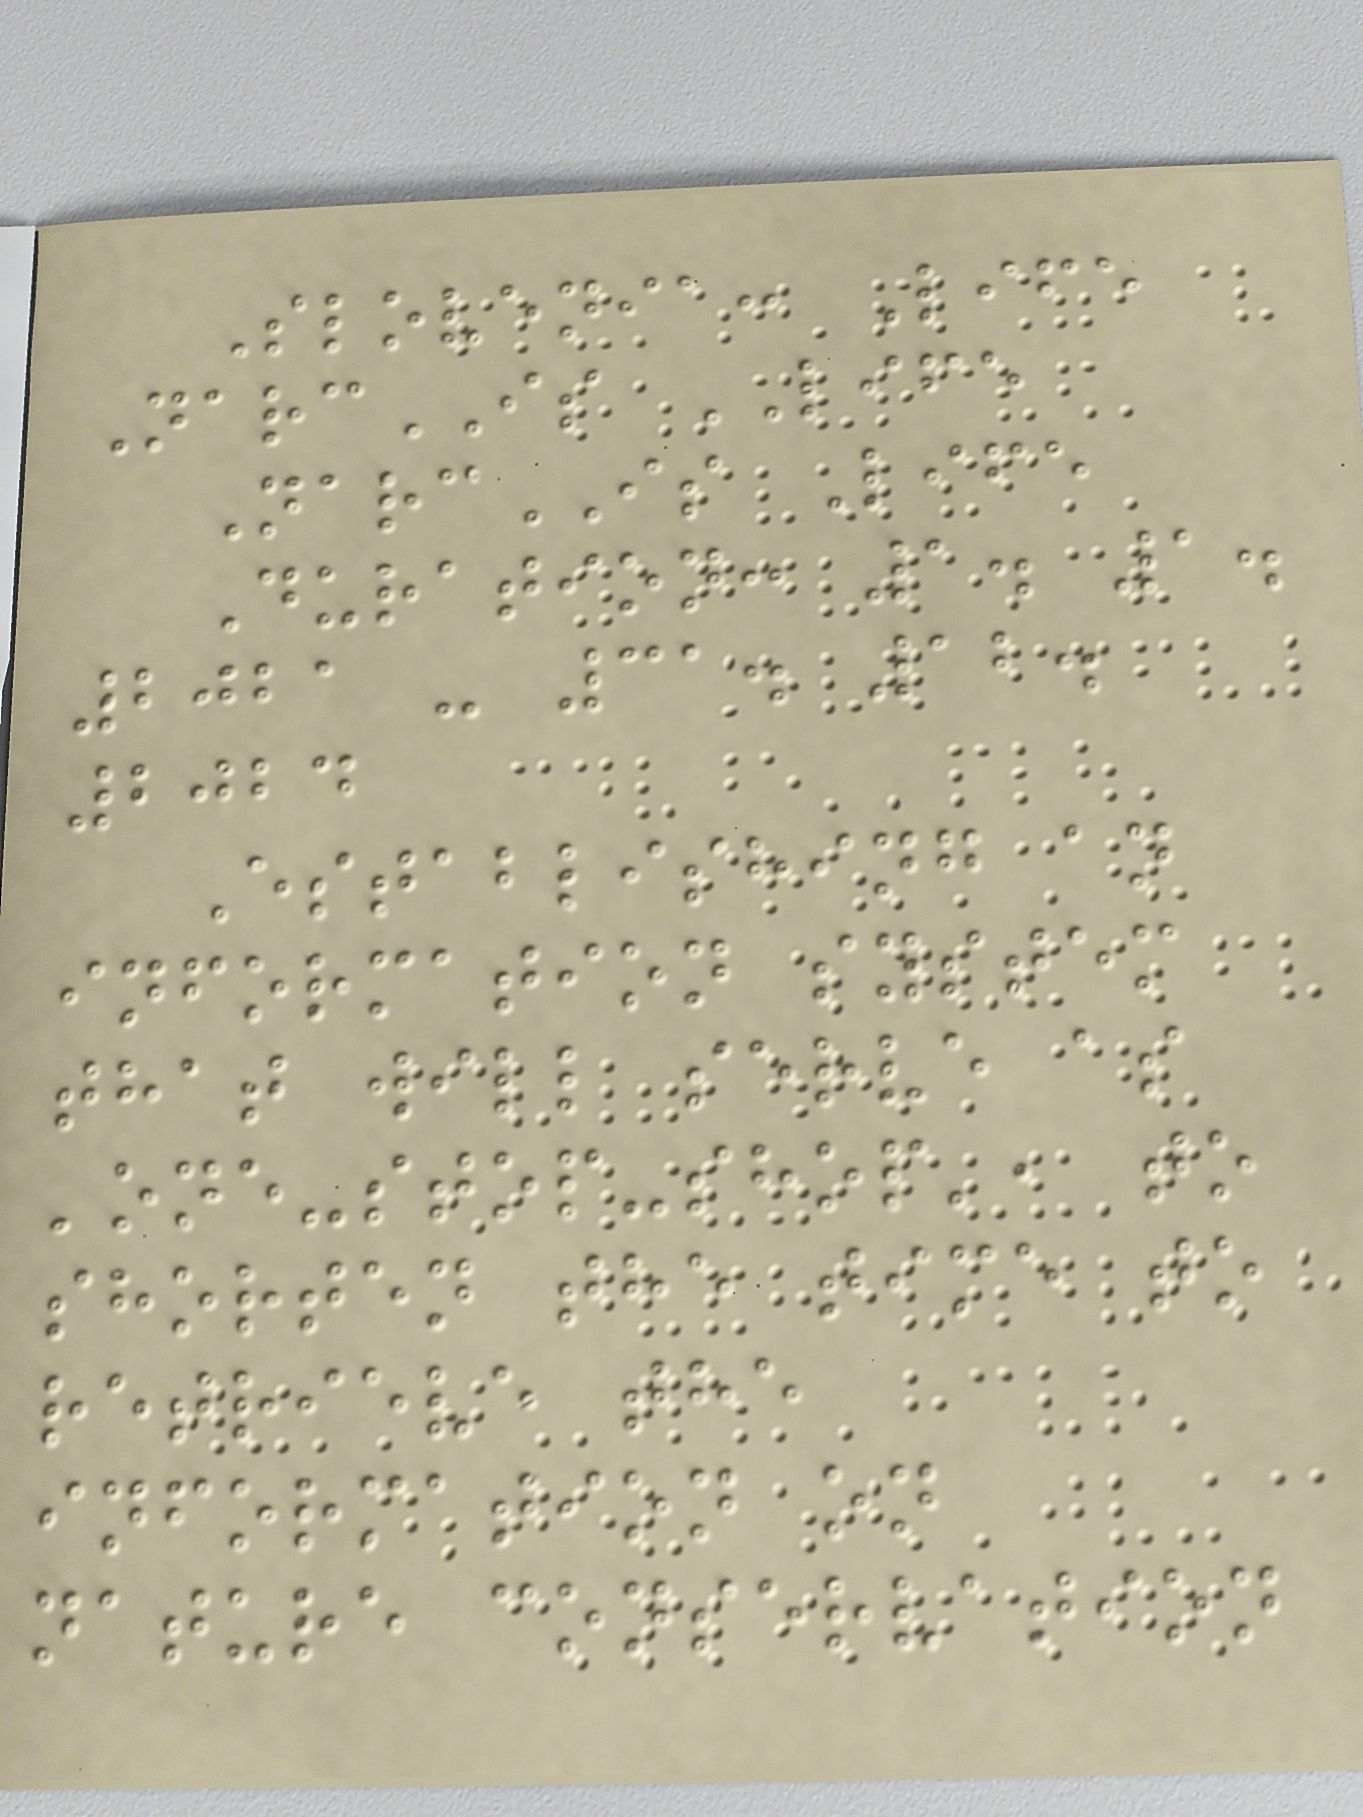Slovenia: Life
NarcIS LIFE
NarcIS Life
Duration: 1. 1.
2021 - 31. 12.
2024
Establishing an
information system
that will serve as
'one-stop-shop', to
shorten the time to
retrieve the
information on
nature conservation
